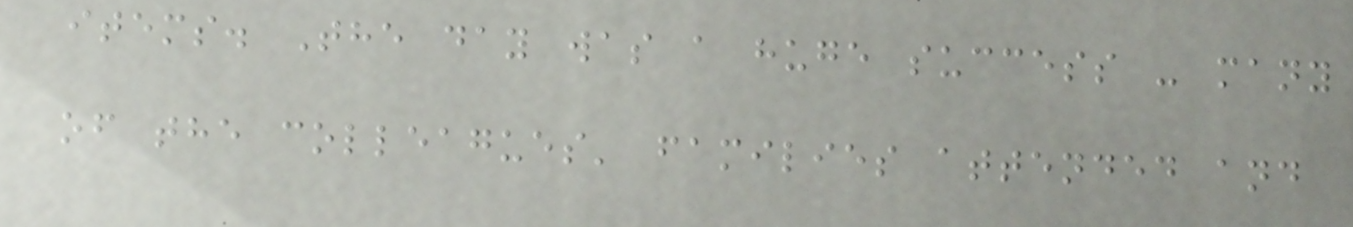items. The day was a huge success - many
of the colleagues' families attended and
